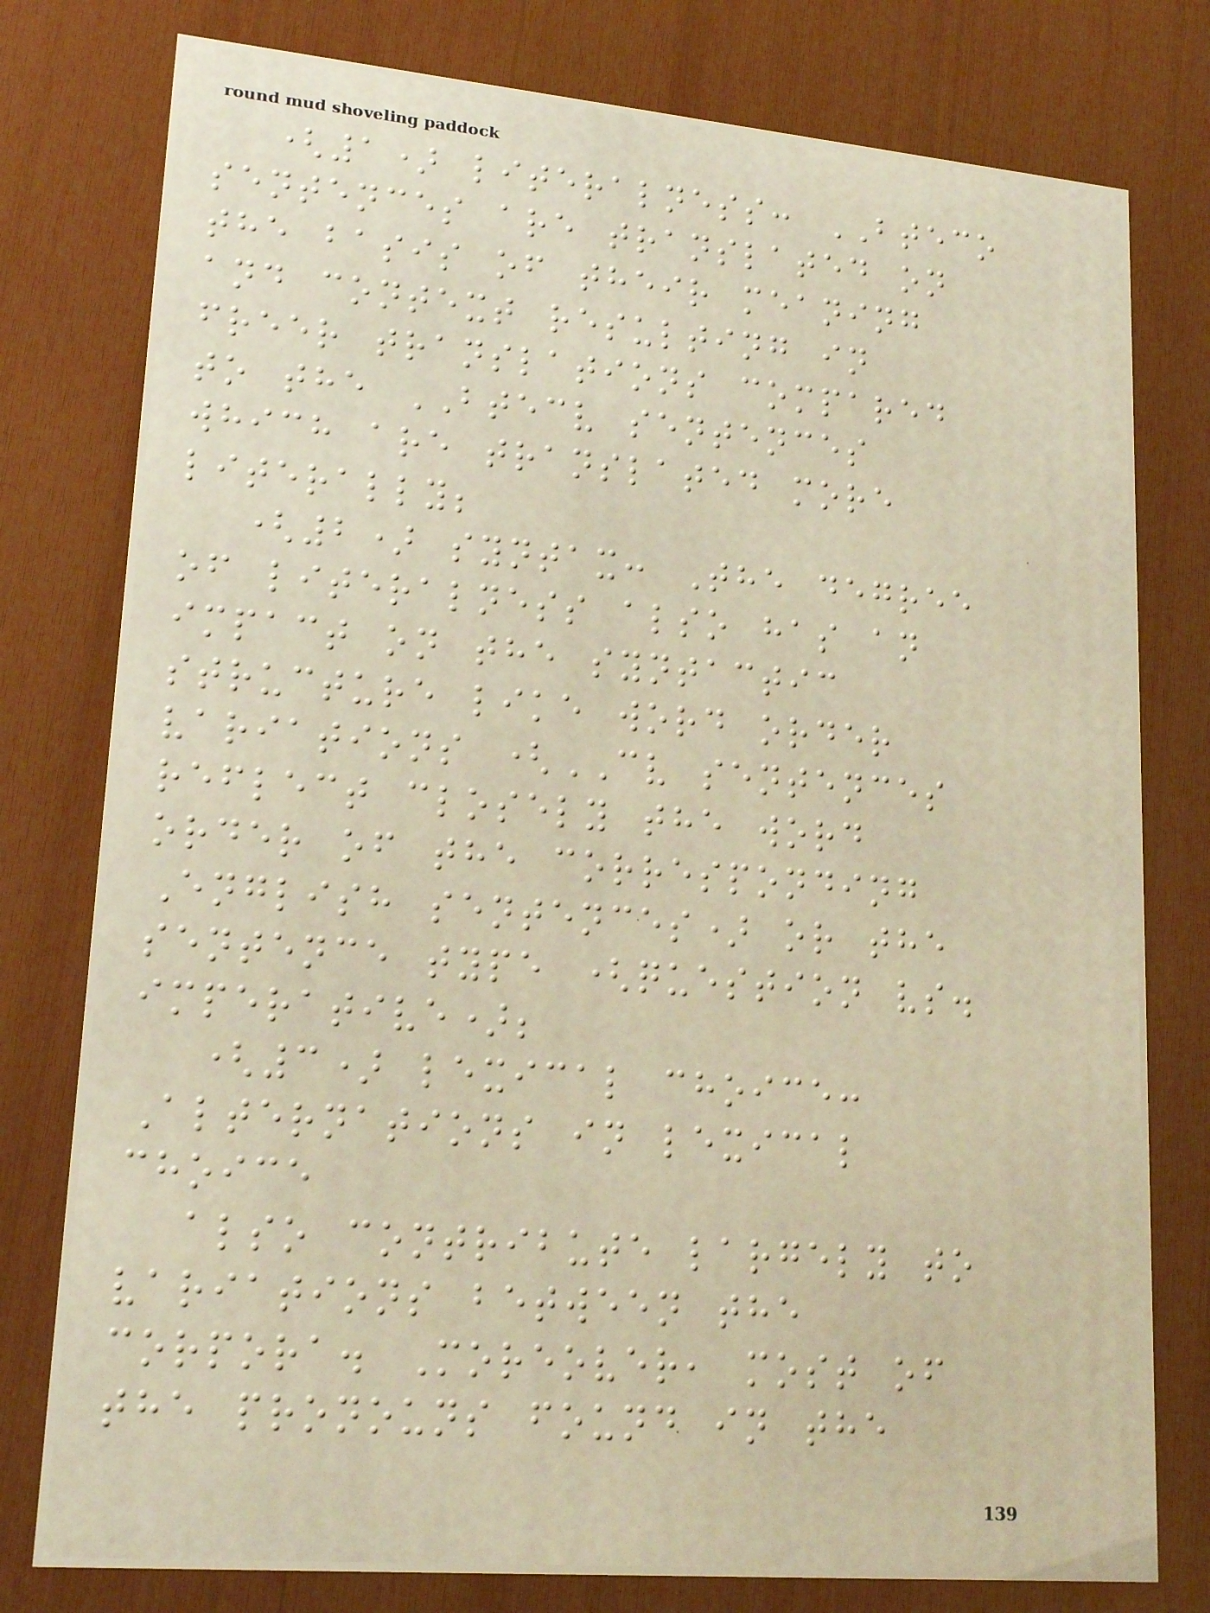(1) literalness: BTECO
sentences are translated on
the basis of their meaning
and context resulting in
freer translations compared
to the BTECV sentences
which are translated more
literally;
(2) syntax: The degree
of literalness also has an
impact on the syntactic
structure like word order
variations (CV sentences
reflect closely the word
order of the corresponding
English sentences) or the
sentence type (question vs.
imperative);
(3) lexical choice:
Alternations in lexical
choice
also contribute largely to
variations between the
corpora. Moreover, most of
the pronouns found in the
